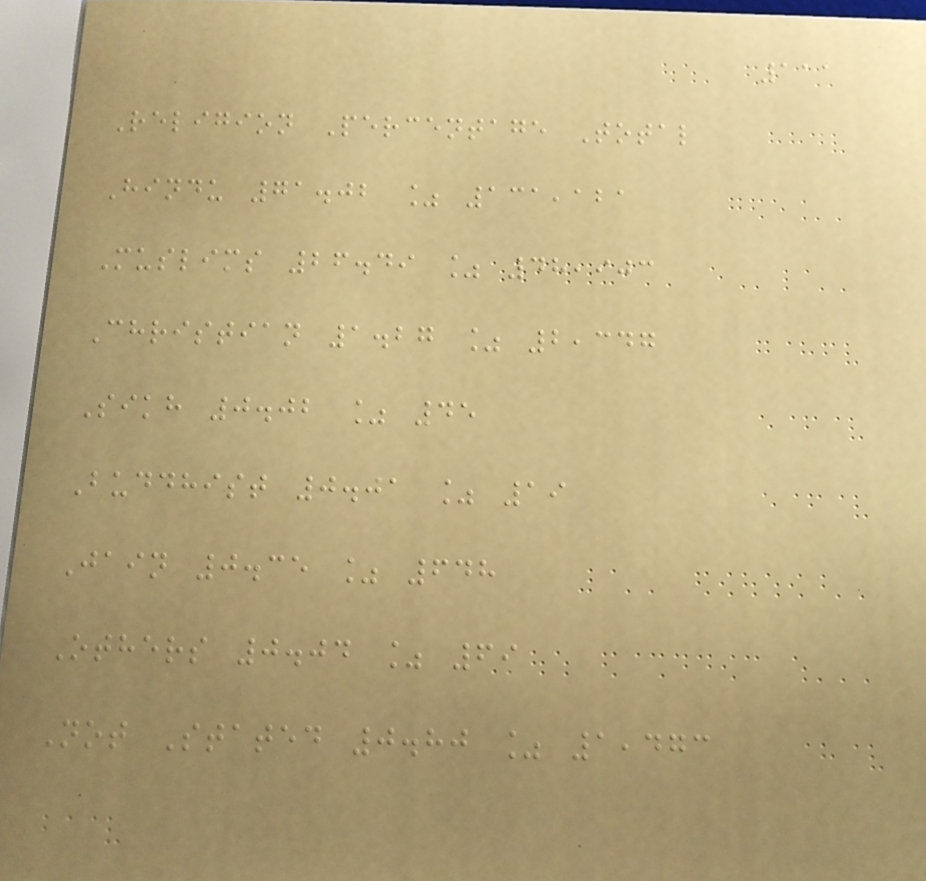111
Religion Percentage Total
Hindu 71.02 % 131,121
Muslims 26.49 % 48,903
Christian 1.27 % 2,347
Sikh 0.02 % 45
Buddhist 0.01 % 19
Jain 0.35 % 648
Others 0.04 % 69
Not Stated 0.80 % 1,473
